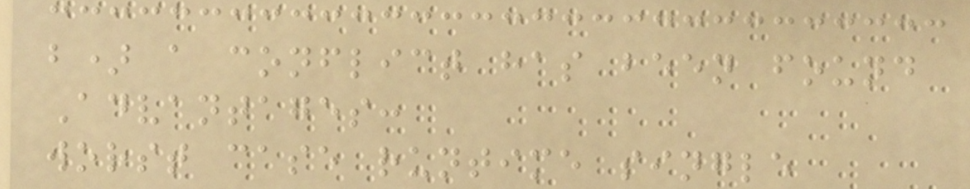b) a conflict has been found
Advantages:
worst case runtime single
